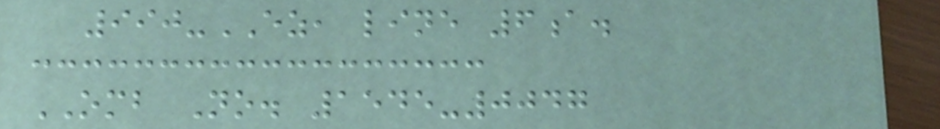990-EZ, line 6a.
OMB No. 1545-0047
